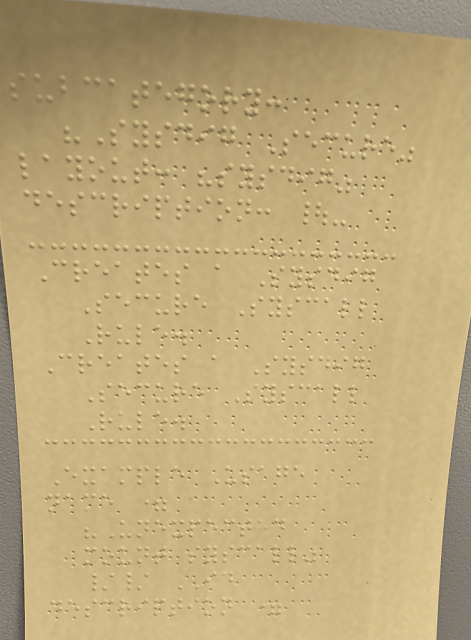subcategory:
"Sysdig Secure"
layout: "sysdig"
description: |-
Creates a Sysdig
Secure Syscall
Rule.
Creates a Sysdig
Secure Syscall
Rule.
Example Usage
name =
"Unexpected
mount syscall"
// ID
description =
